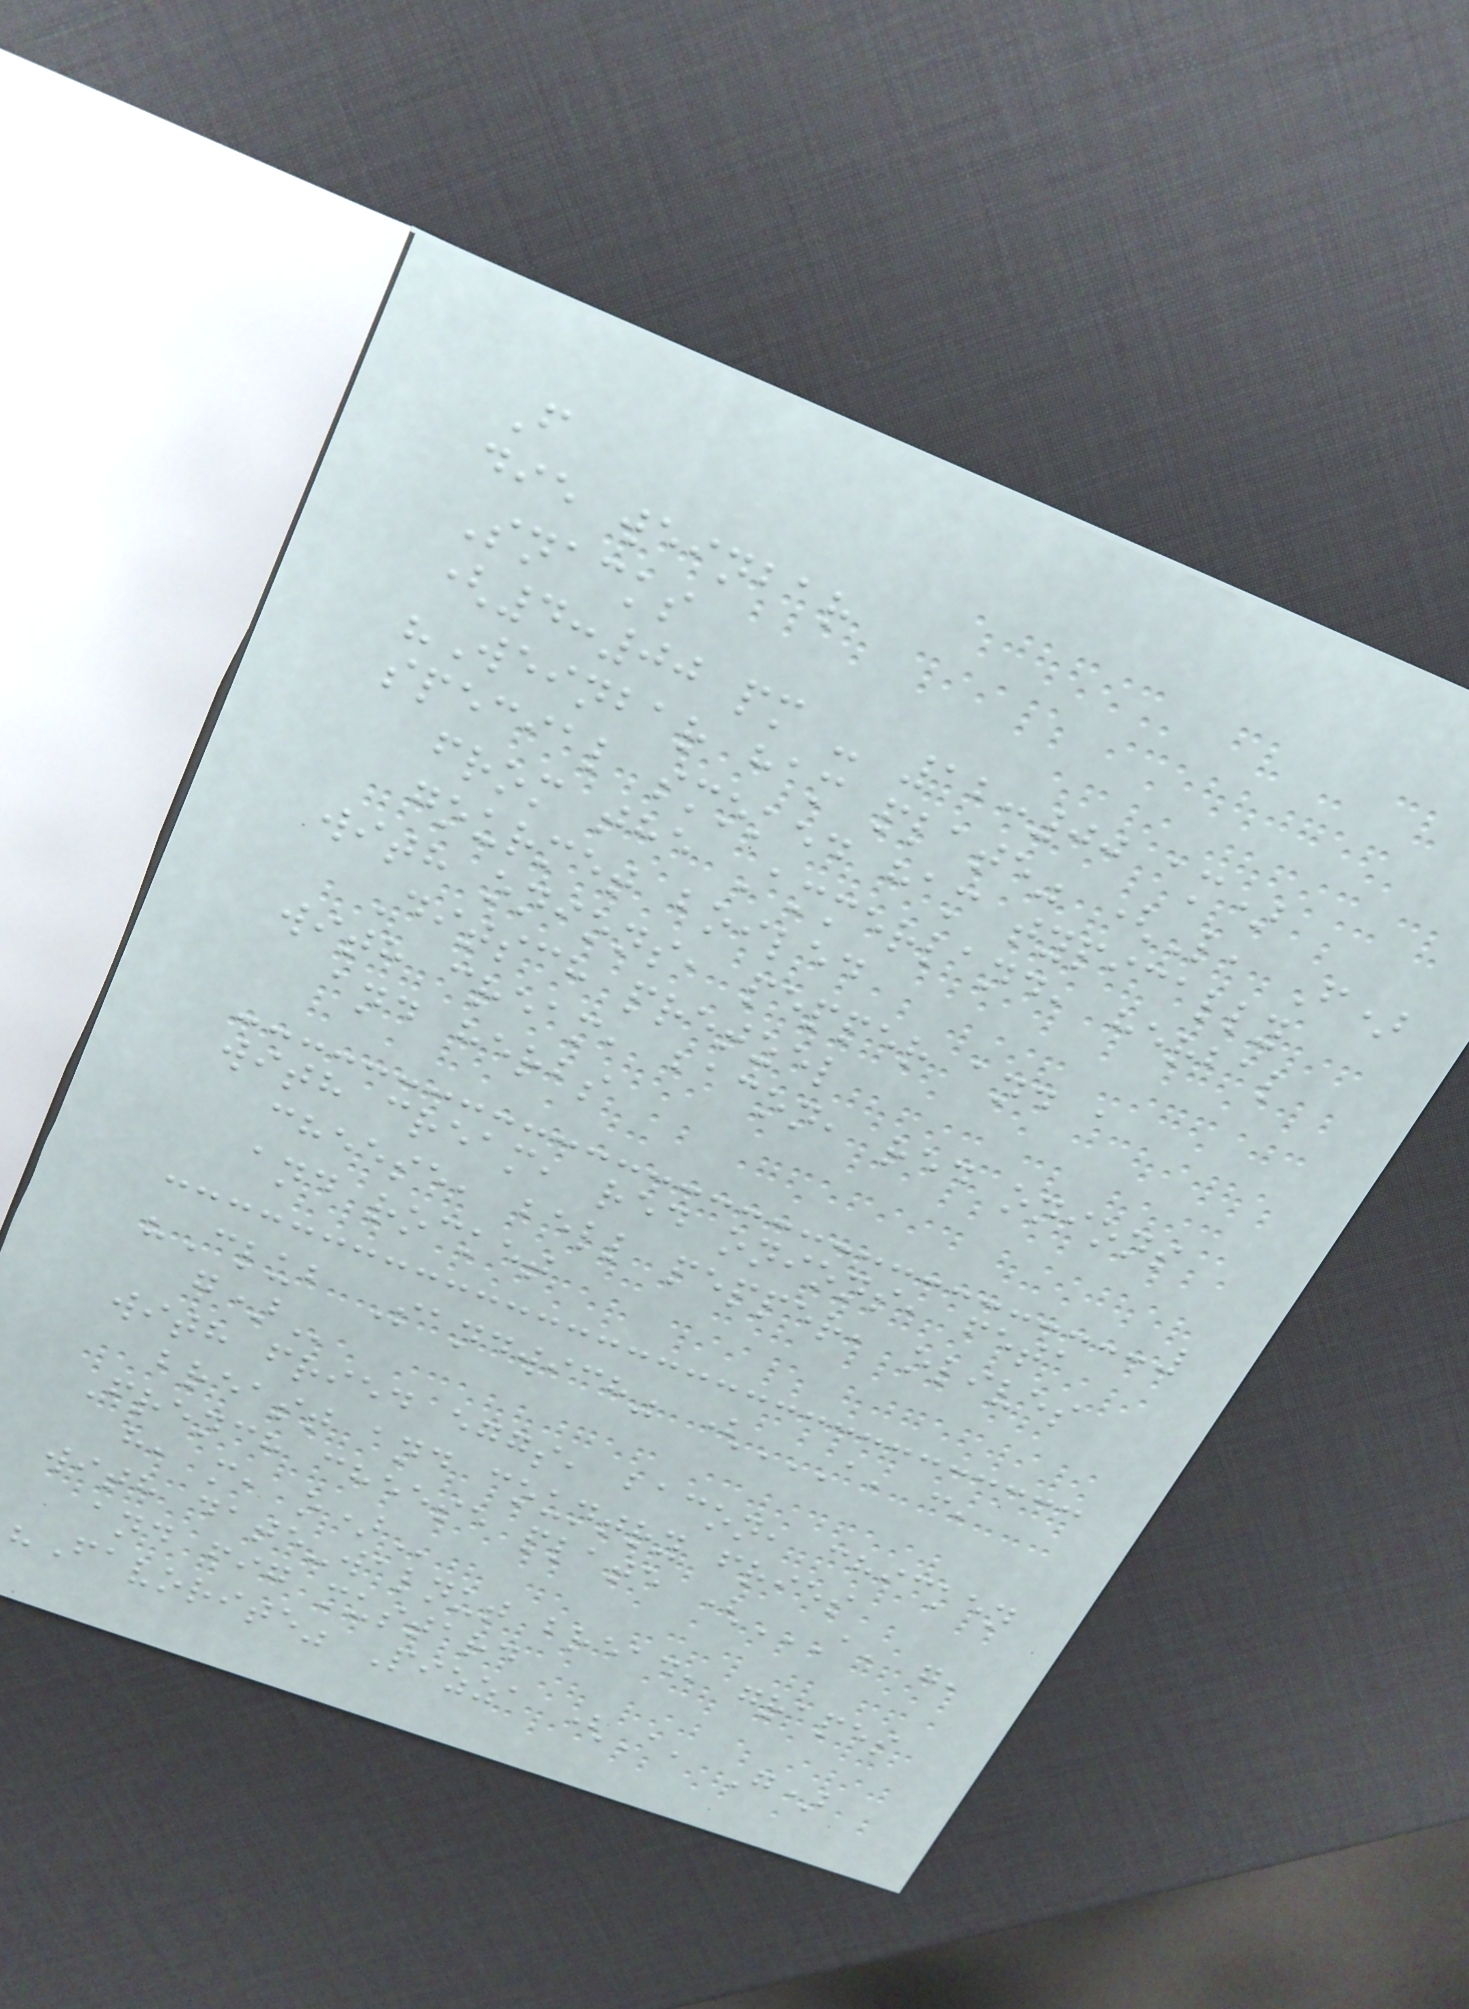F
die weinbar
Snacks
(4:00 pm - 12:00 am)
"Weinbar ham plate" (L, F)
special smoked ham typically
from the Ammerland, herbal
gourmet boiled
with onions, pepper and a
Ditsch pretzel
with cream, bacon, red onions
and herbs
with cream, red onions, feta
cheese, bell pepper, olives
and rocket
"Club Sandwich" (A, C,
G)
with fried eggs, bacon, chicken
breast and country fries
French cheese plate (A, G,
H, M, O)
with date-walnut bread, grapes
and fig mustard
"Favorite" Pizza (A, G)
